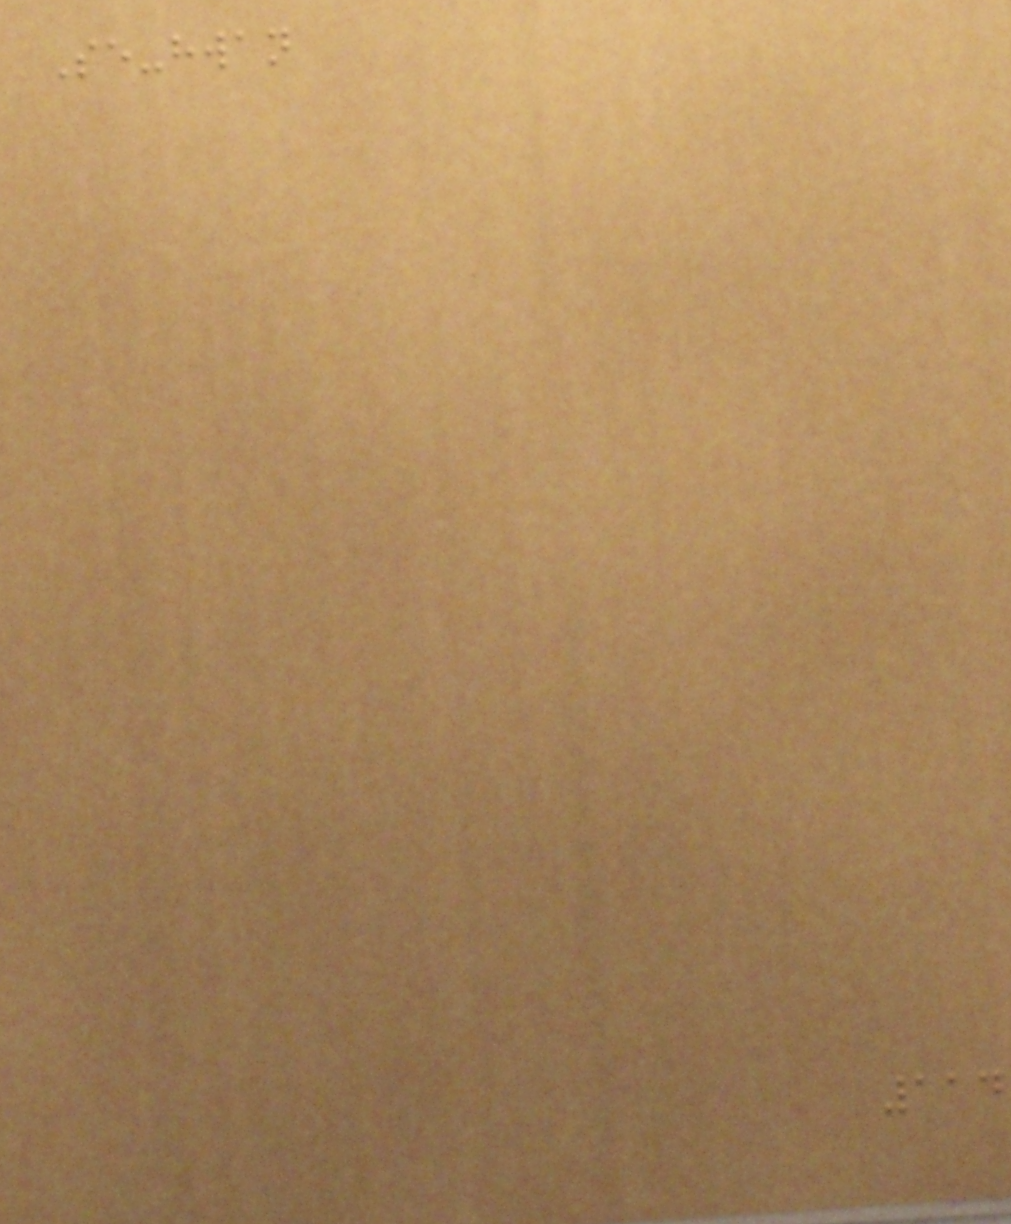Se-hwan
114
